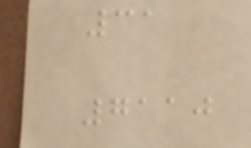31
7110
